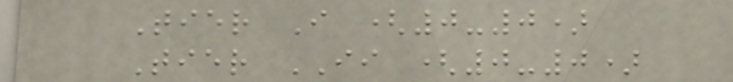Tier I (0-0)
Tier II (0-0)
